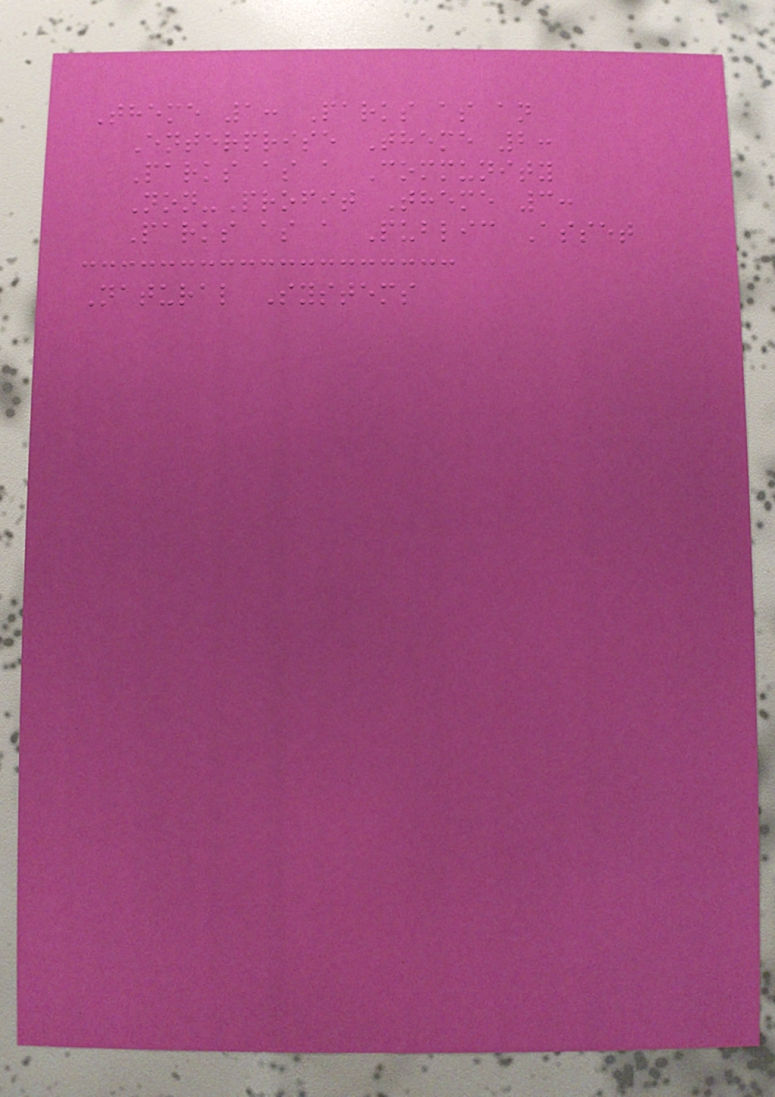Theme 1: Parks as an
Enterprise Theme 2:
Parks as a Community
Non-Profit Theme 3:
Parks as a Public Asset
Natural Systems
